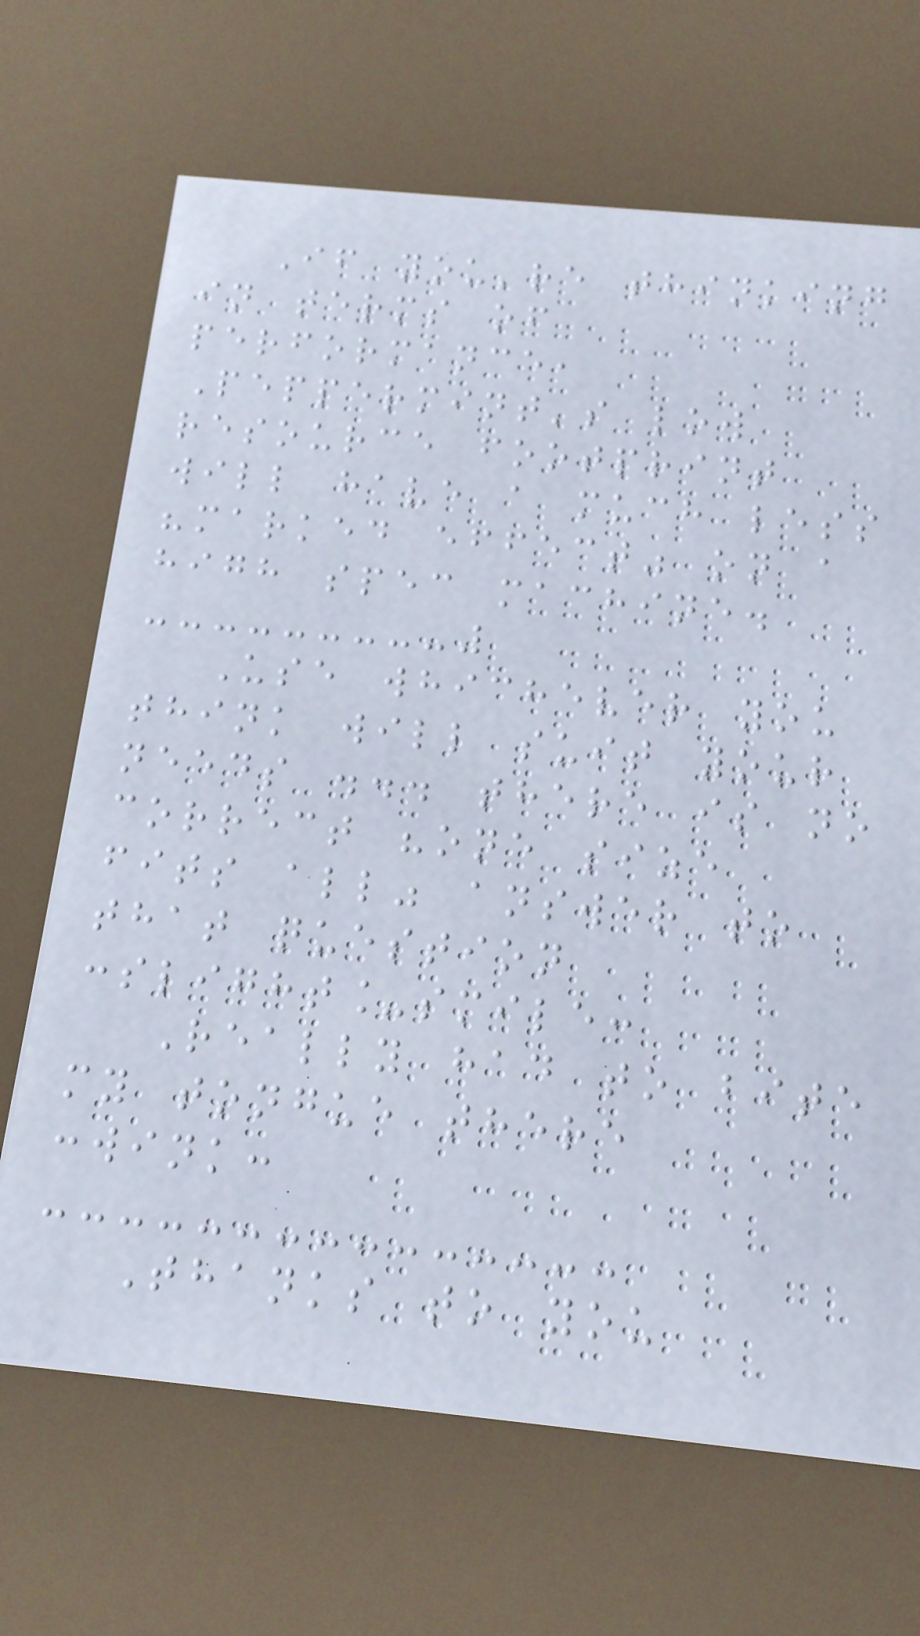If you're thinking
in terms of
performance,
Peppermint's low
resource footprint
will have a much less
"marked effect" on a
high spec machine.
Use whichever you
think will suit your
needs ... there is no
correct "one size
fits all" answer to
that question
:slight_smile:
Really had to bite
my tongue there
:wink:
Thanks to you
